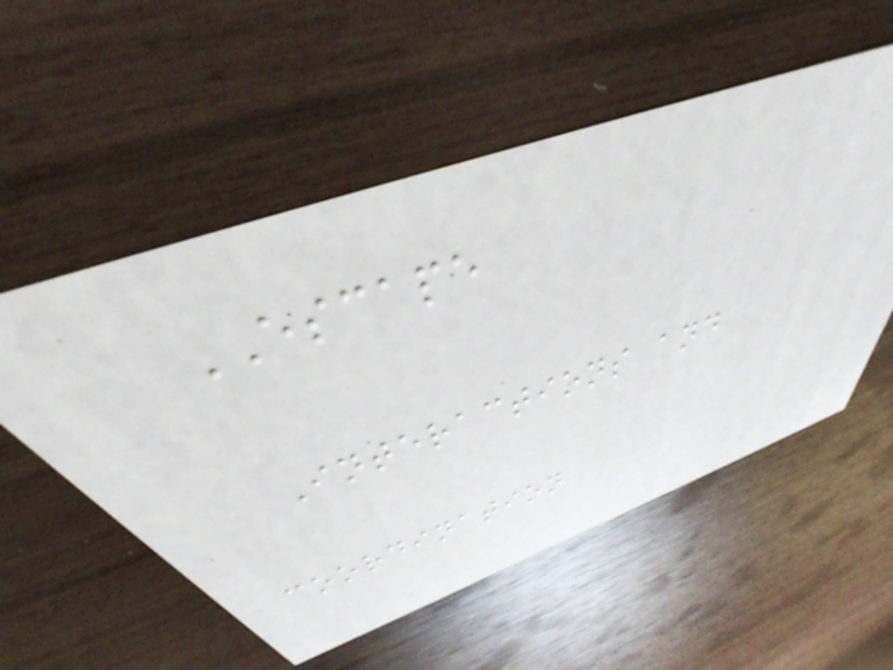ESCAPE
Interactions and
coordination
